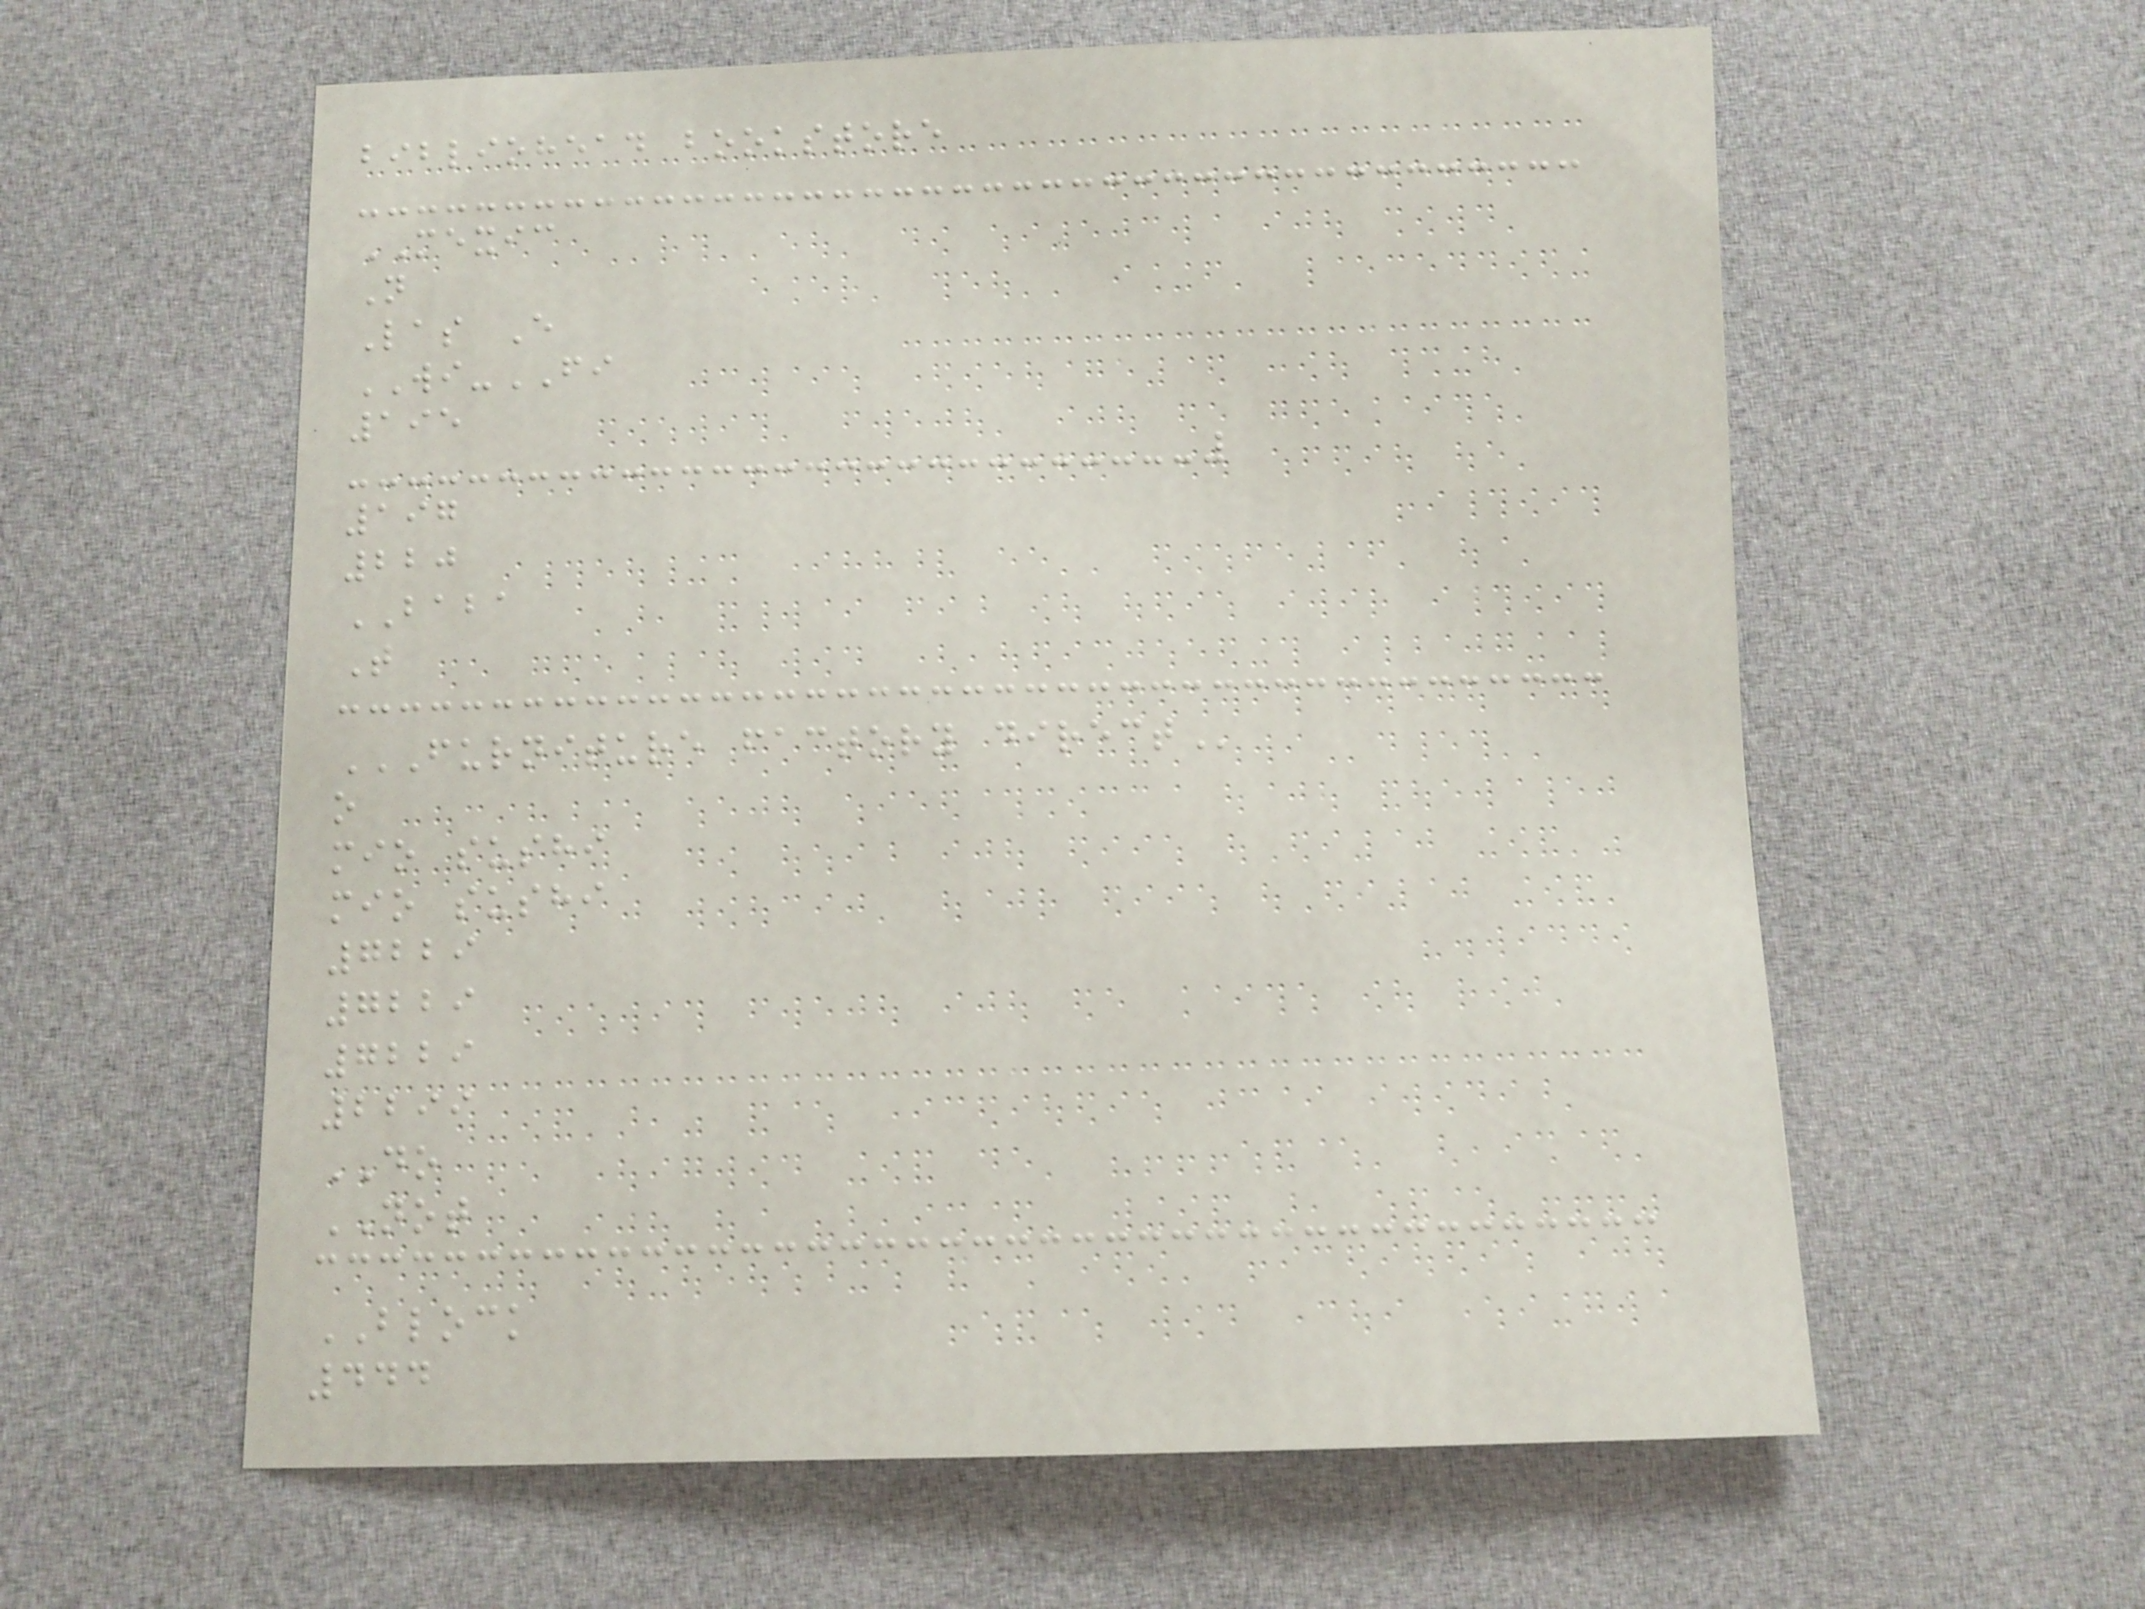bibliohead bookstore
MEXIC
N
Las E
WI-FI
195
197
220
BABA
T
FURNITURE FACTORY DIRECT
o
mio sushi
mio sushi
7229
7229
7229
2299
DO
NOT
BLOCK
444
